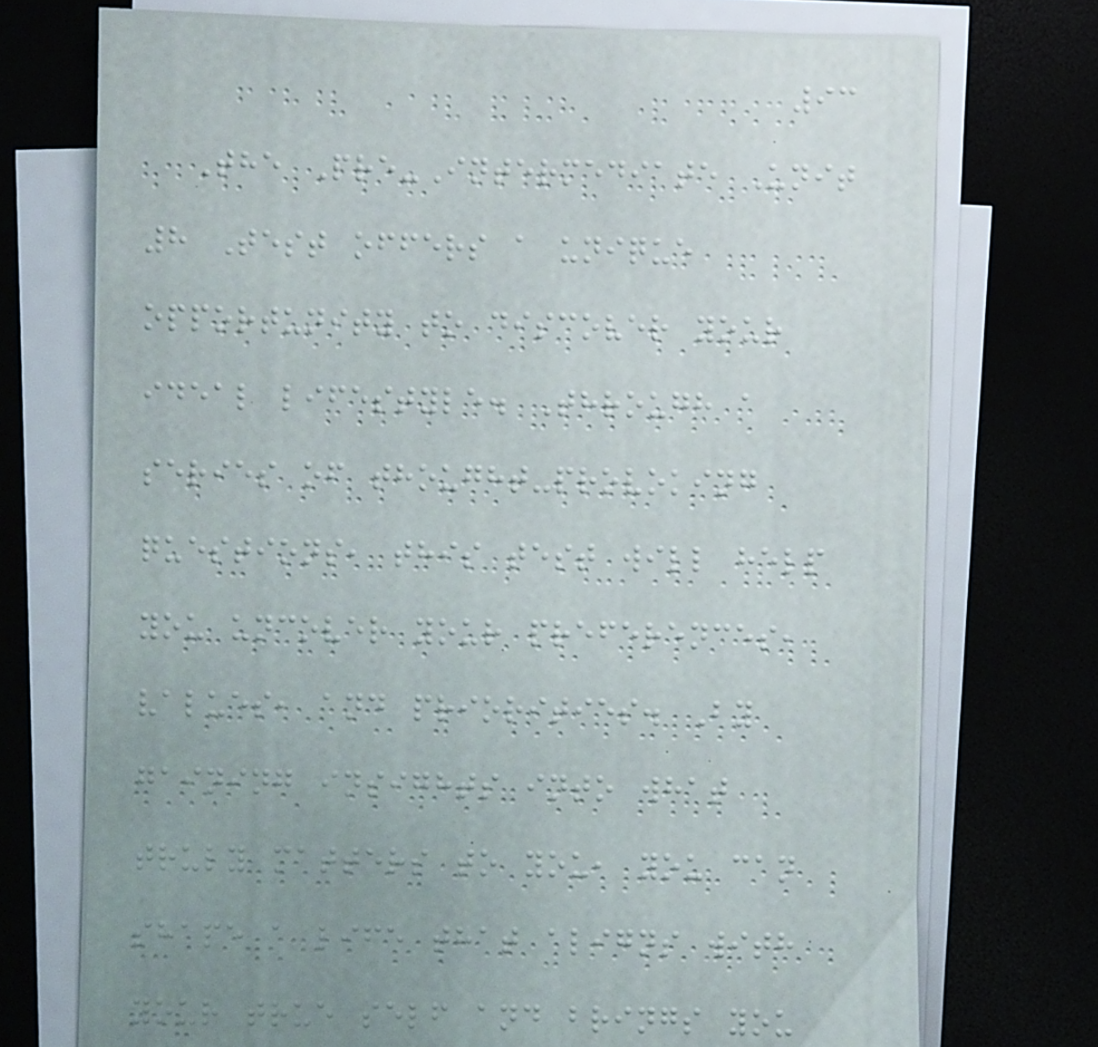93
The Pre-Intermediate Unit
8 Test offers a unique
opportunity to discover your
ideal lifestyle. Through a
series of thought-provoking
questions, this test will help
you uncover your preferences,
values, and priorities. By
gaining insights into what
truly matters to you, you can
shape a life that aligns with
your true self and brings you
